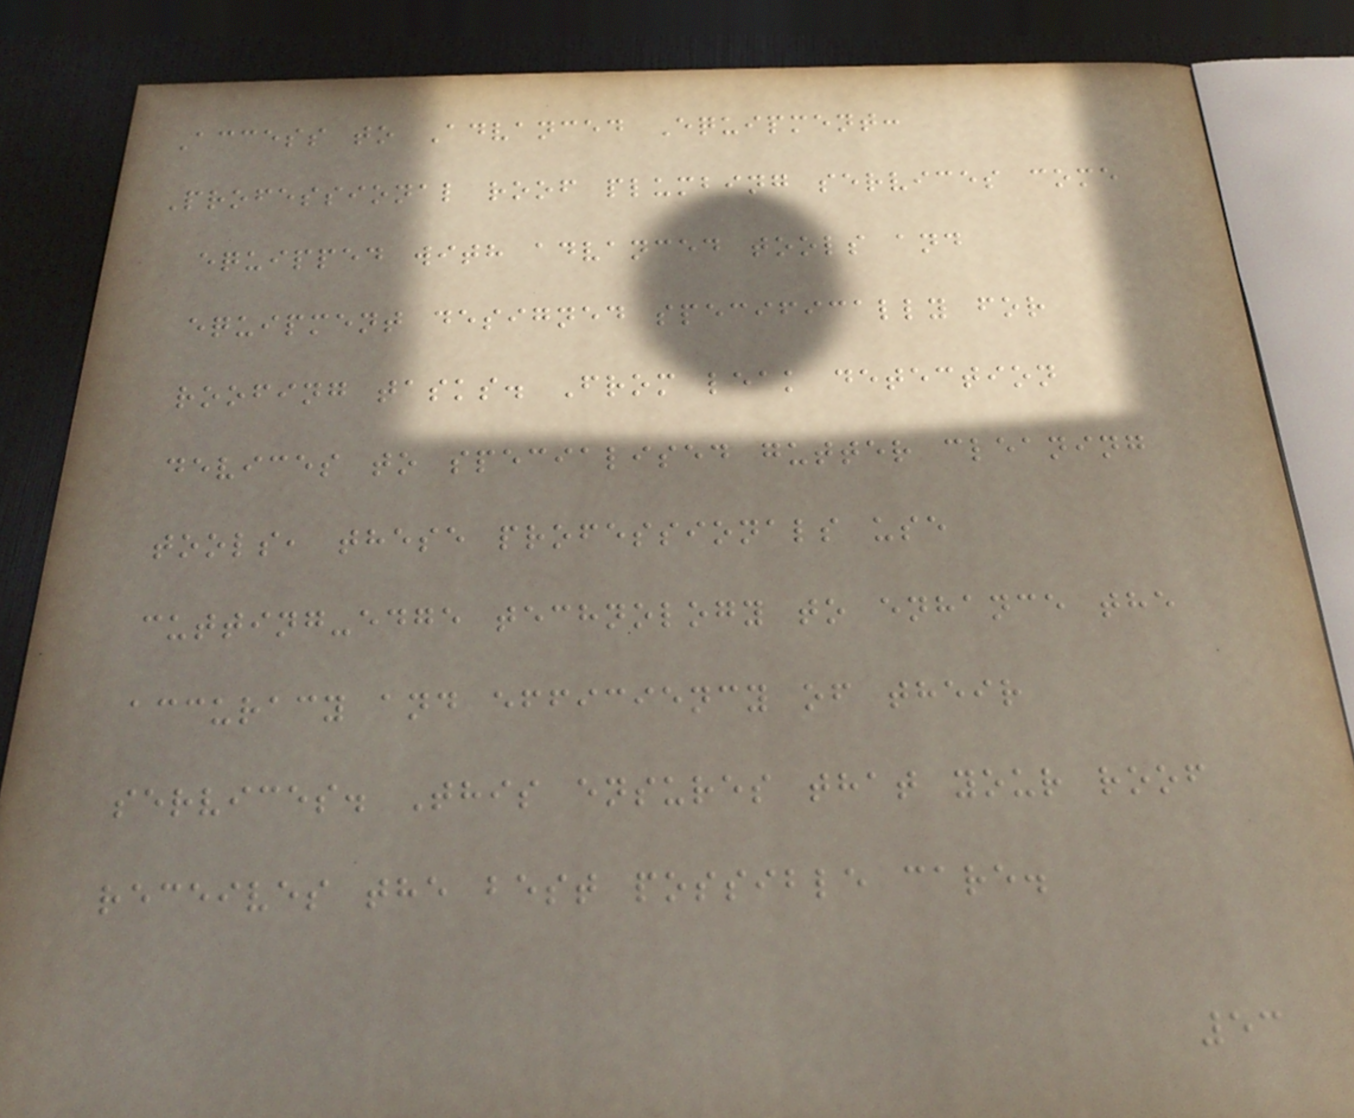Access to Advanced Equipment:
Professional roof plumbing services come
equipped with advanced tools and
equipment designed specifically for
roofing tasks. From leak detection
devices to specialised gutter cleaning
tools, these professionals use
cutting-edge technology to enhance the
accuracy and efficiency of their
services. This ensures that your roof
receives the best possible care.
53
